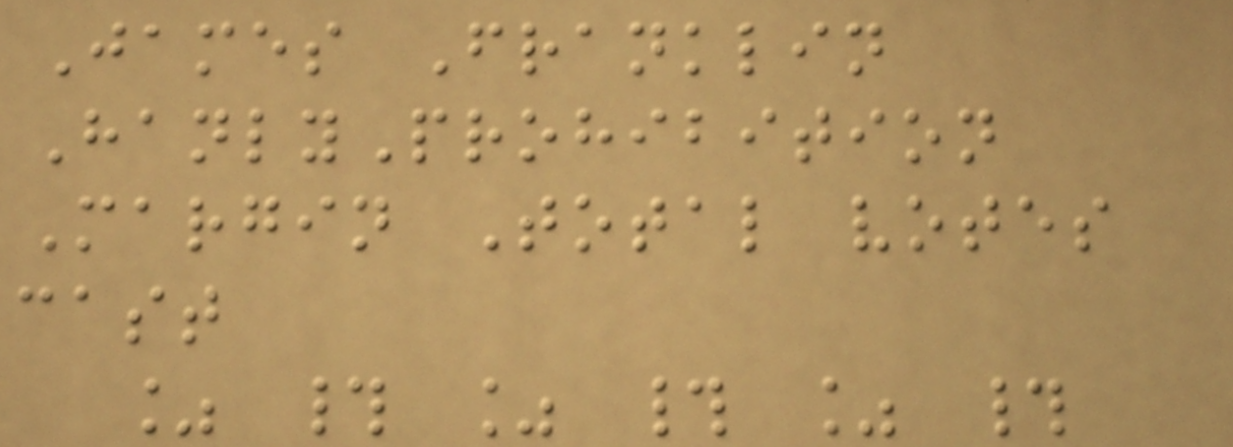James Franklin
HanlyProhibition
Margin Total votes
cast
% # % # % #
